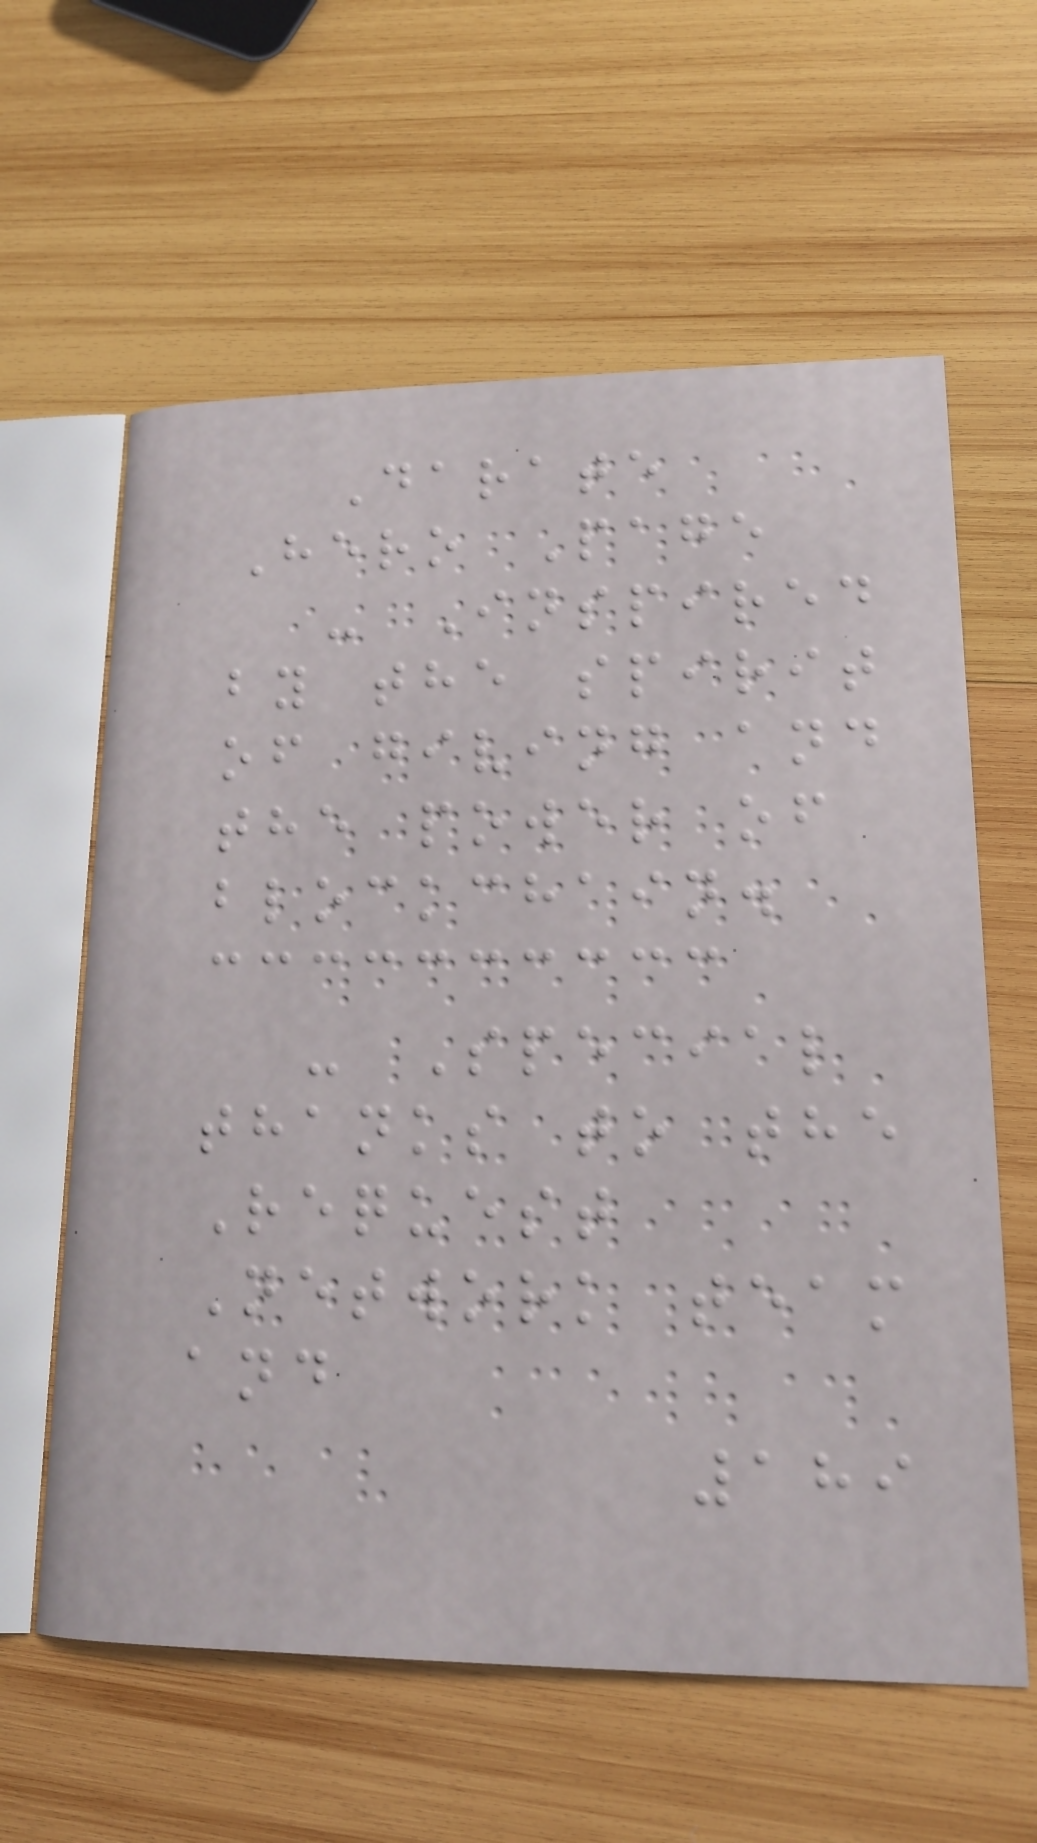Darate
Hero Page
- Inspired
by the spirit
of giving and
the power of
blockchain.
- Special
thanks to the
Request
Network team
and
189
